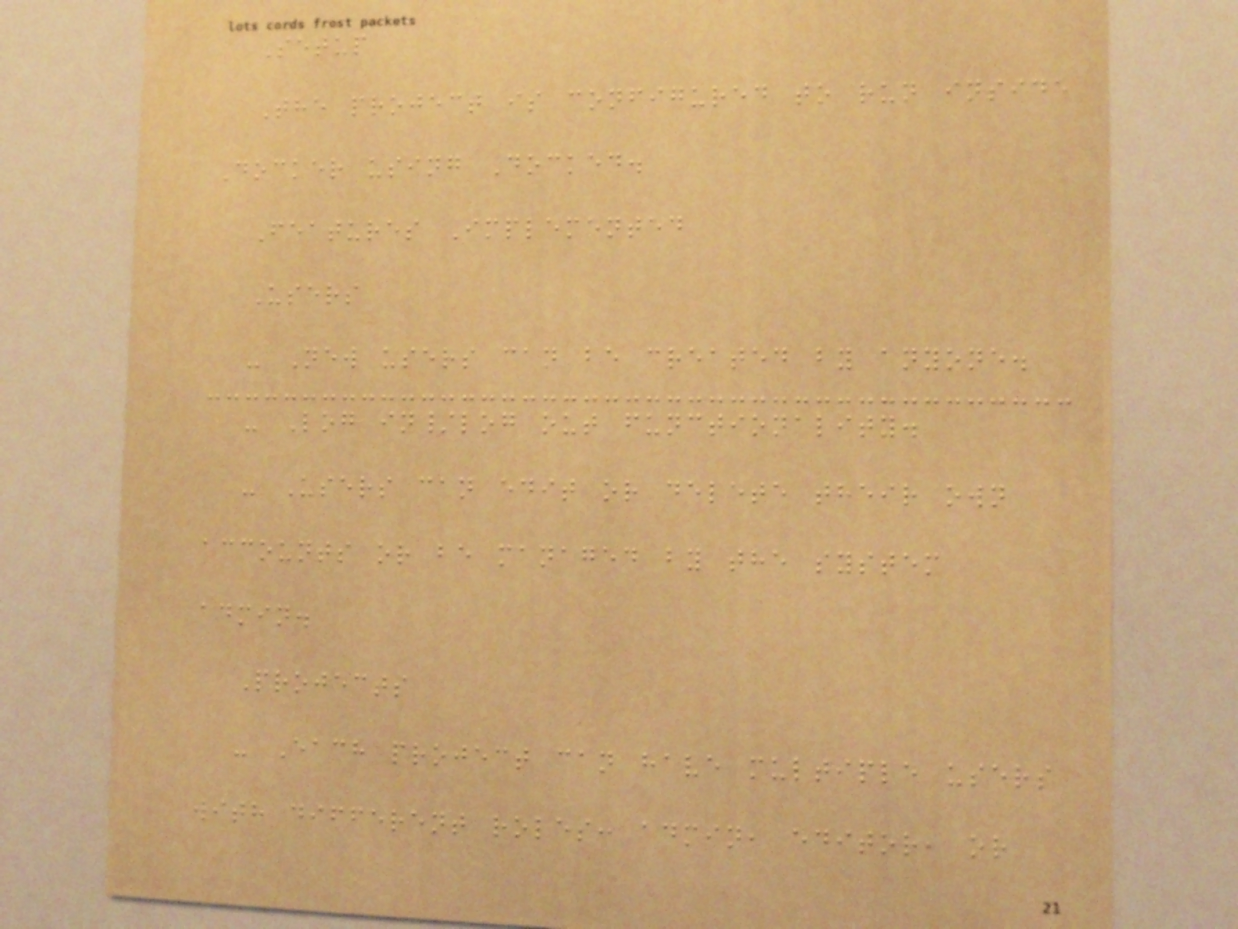Setup
The project is configured to run inside
Docker using Docked.
Features Implemented
Users
- New users can be created by anyone.
- Log in/log out functionality.
- Users can edit or delete their own
accounts or be managed by the system
admin.
Projects
- Each project can have multiple users
with different roles: admin, editor, or
